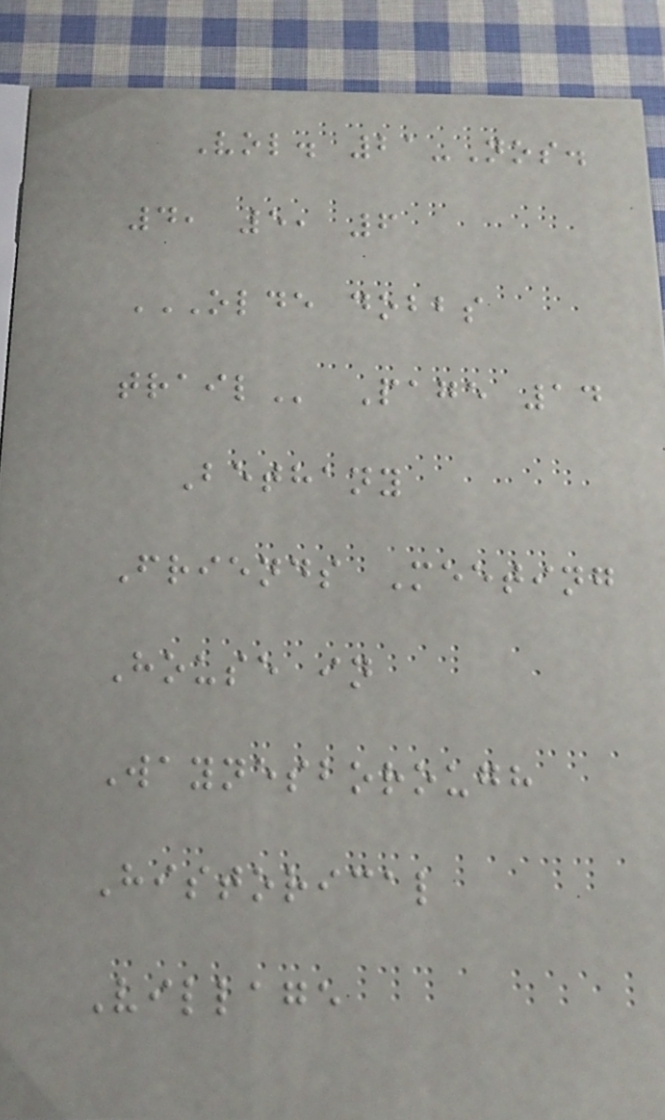Vol. 21-Nos.
4, 5, 6
OLDE DOBBS
TRAIL Page 14
Bethany
Friends Meeting
House in
Waynesborough
Historical
Village
